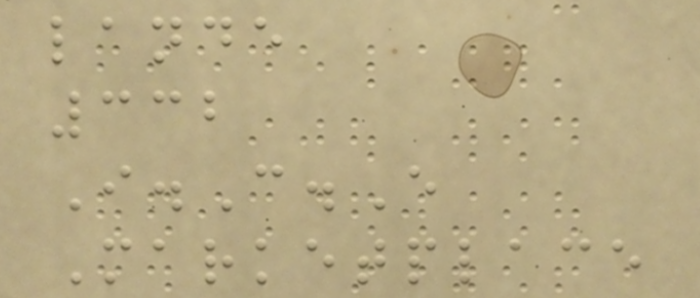lande
332
I.C.E
Marketplace
